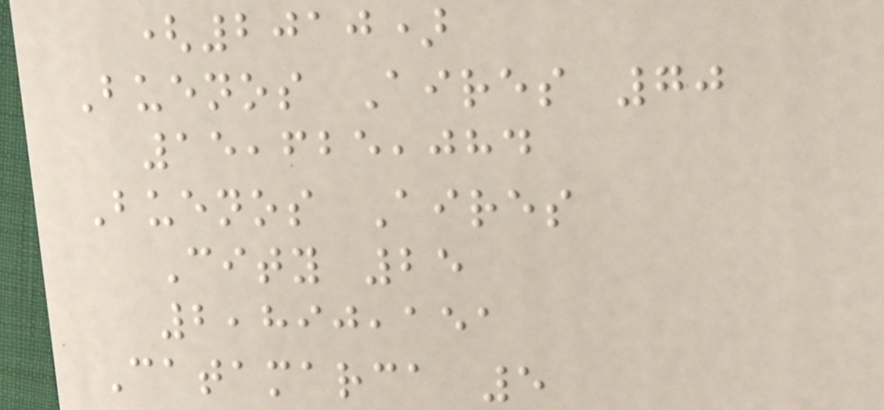(2010)
Buenos Aires 70
15,625,084
Buenos Aires
City 25
2,890,151
Catamarca 5
